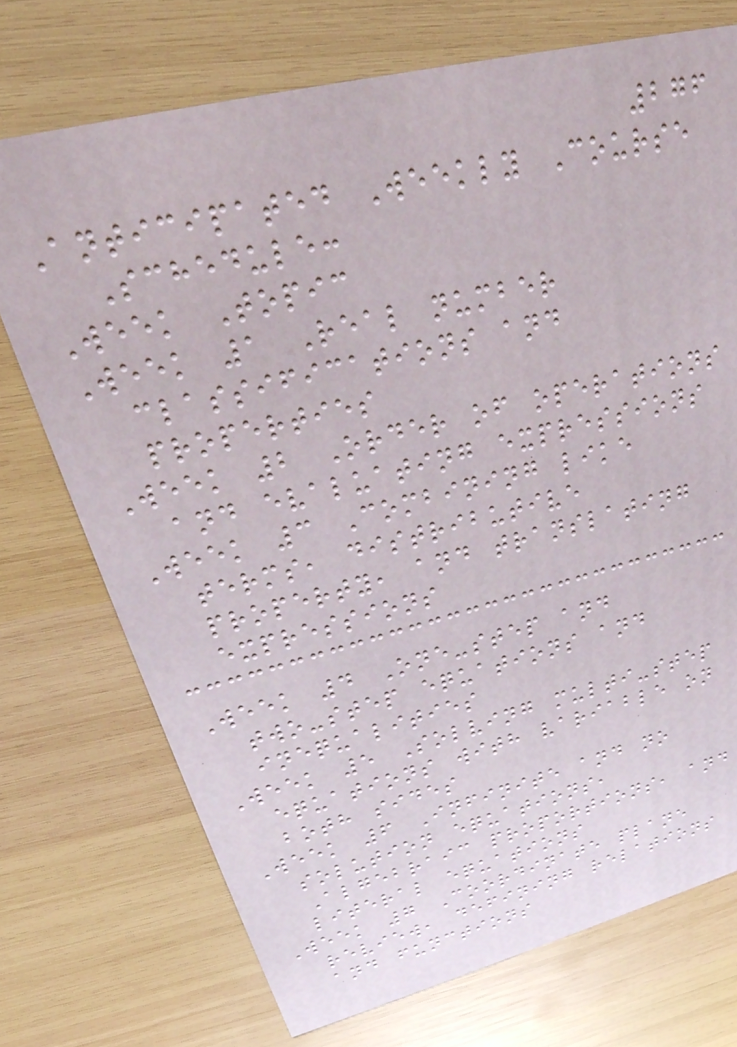276
Anticipated Weekly Course
Schedule:
Week Topic
Week 1 Real number
classifications and
properties
Week 2 Order of operations
and evaluating expressions
Week 3 Combining like
terms, distributive
property, and translating
expressions
Week 4 One-step and
two-step equations and
inequalities
Week 5 Solving multi-step
equations with variable on
both sides
Week 6 Infinite and no
solution equations,
Algebraic proportions, and
literal equations
Week 7 Coordinate plane
review, defining relations
and functions
